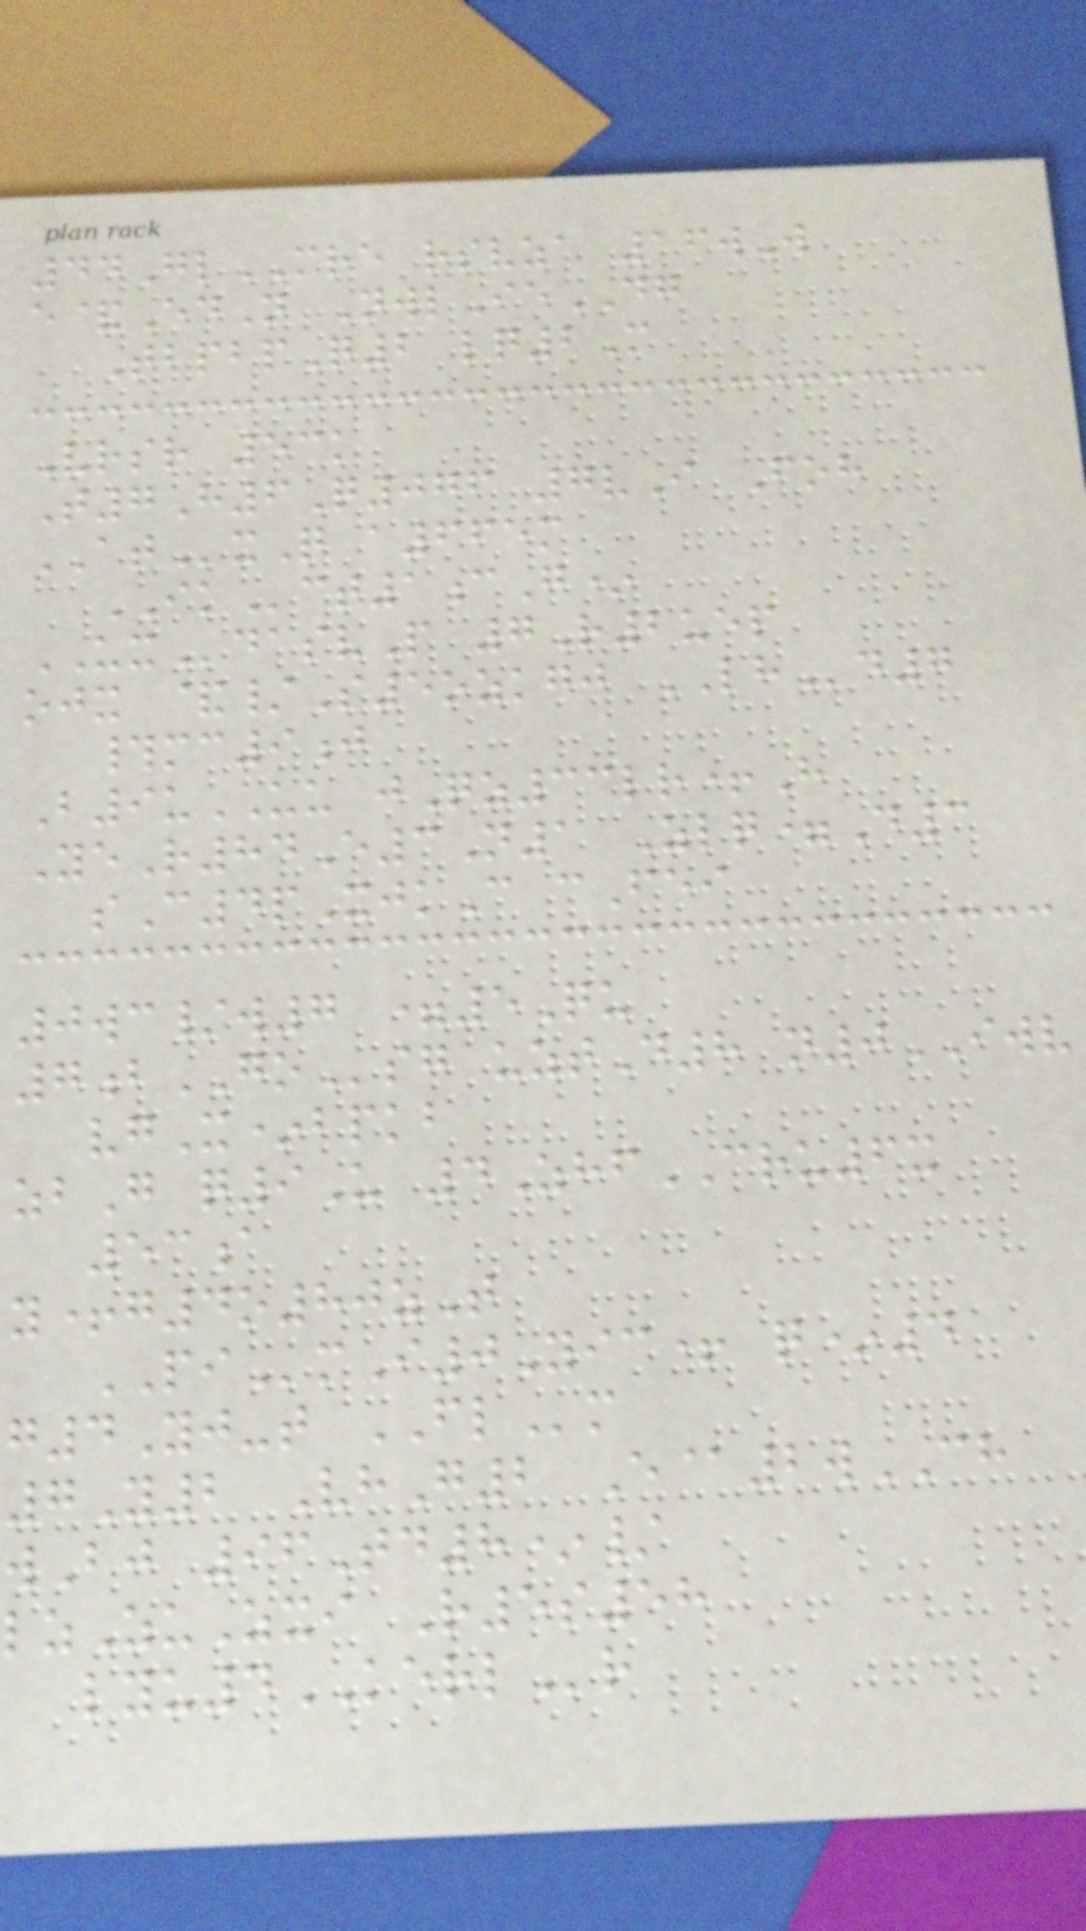44GlMRE rsvza 16wW
e&EdN NwlIeDG
TbpbpQ2 lq2M
Vrsr 53k
T7H6Q076 7vI Foh
ATxQ a665m
IKct1cG*
UXdasvP 7R2uep
ojx &/S5ozkgj LHd7
#mc9j
B9uUU jQz33lr+H
YeR84E3N1 Zlq=D3
sC4pXjkC cFei
0wc/w7 =5Qu
7bGOsg uztD8 n0IWV
vgX*bpkb
zbG q9U 4ZhfCRU6x
53a
y+g4o80zT
PImI0Yic+ q*4
g4Yj-t FLm
7Y2 VhG2 E@2wCH
wBj 96Td8*/
lzZuZxi R5s58
lyu4KERLr
